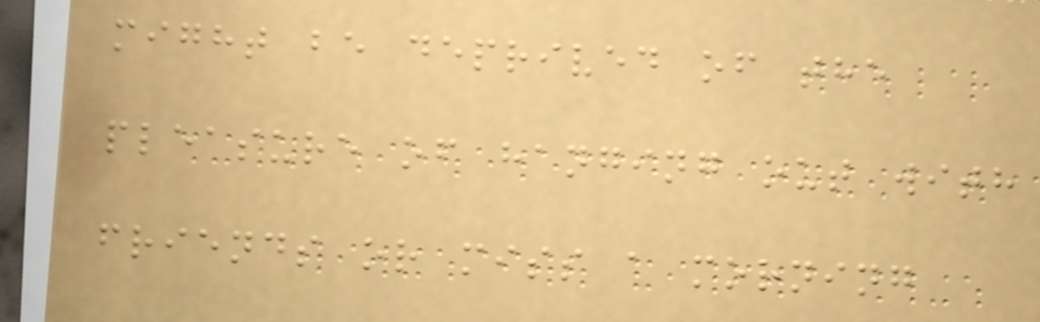might be deprived of the
pleasure of hanging out with
friends or miss a morning
